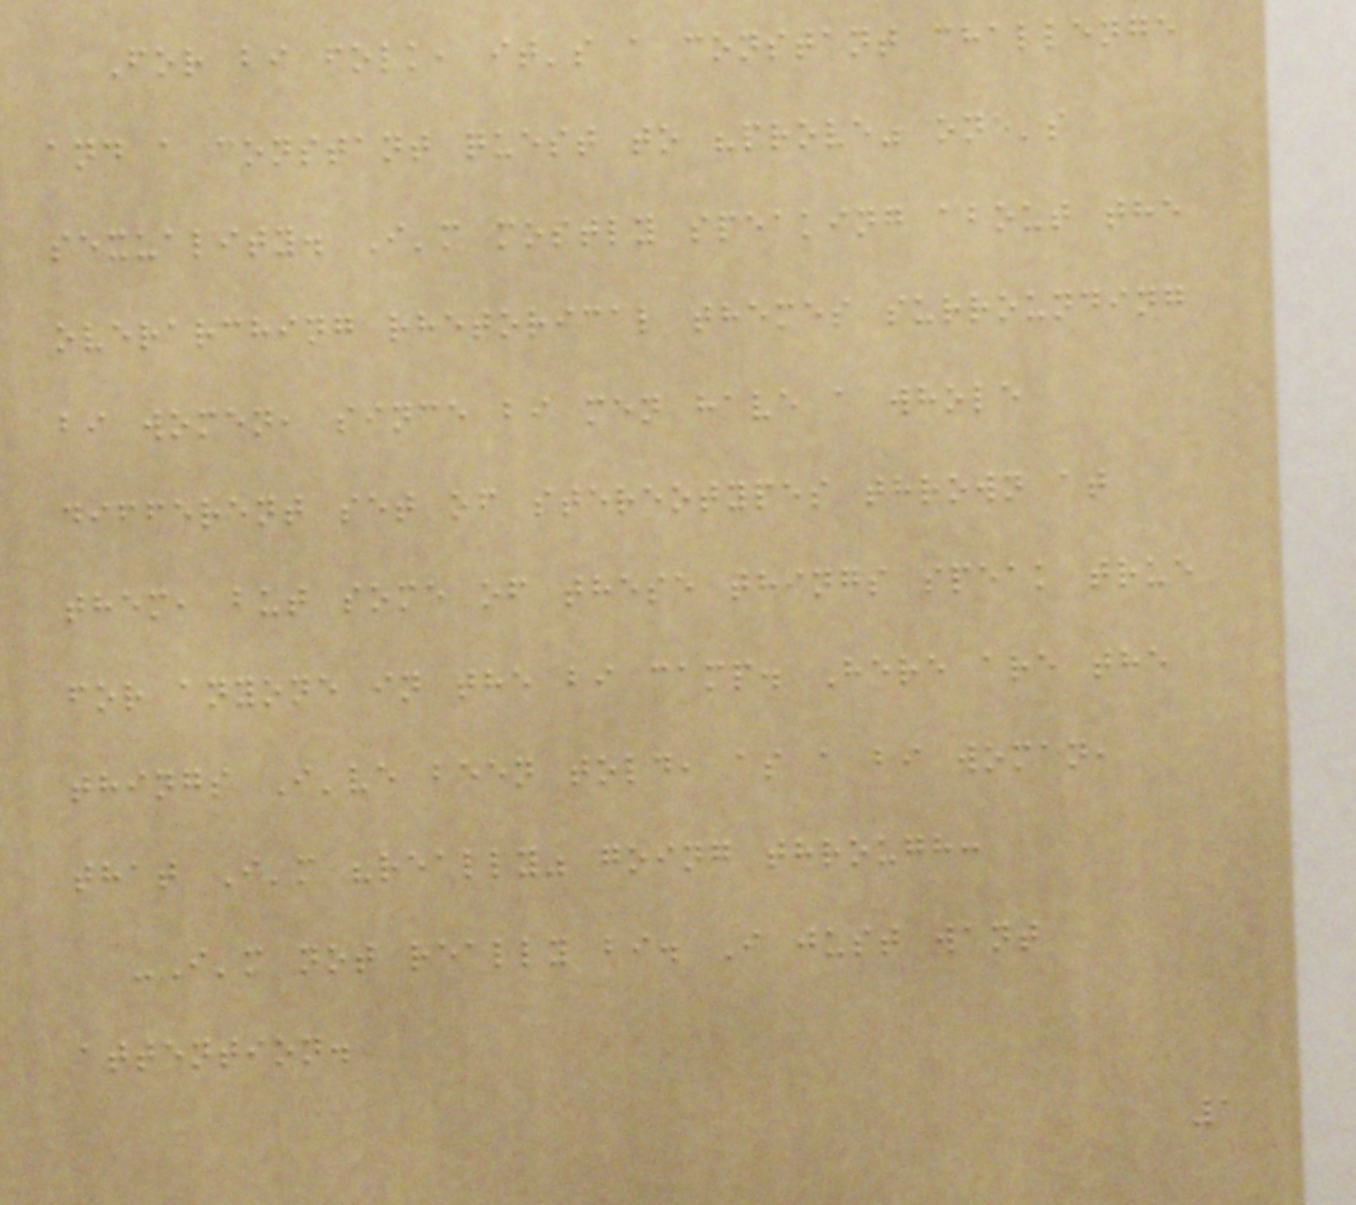For bi folk, it's a constant challenge
and a constant quest to "prove" one's
sexuality. I'm mostly speaking about the
overarching rhetorical themes surrounding
bi women, since bi men have a whole
different set of stereotypes thrown at
them, but some of these things speak true
for anyone in the bi camp. Here are the
things I've been told, as a bi woman,
that I'm "really" going through:
-I'm not really bi. I just want
attention.
1
